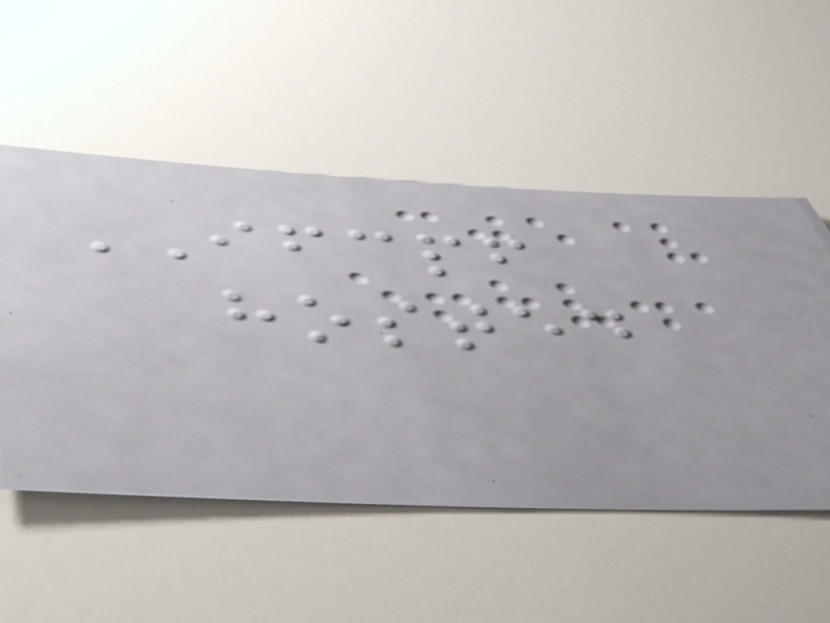IFCPF
hosted
